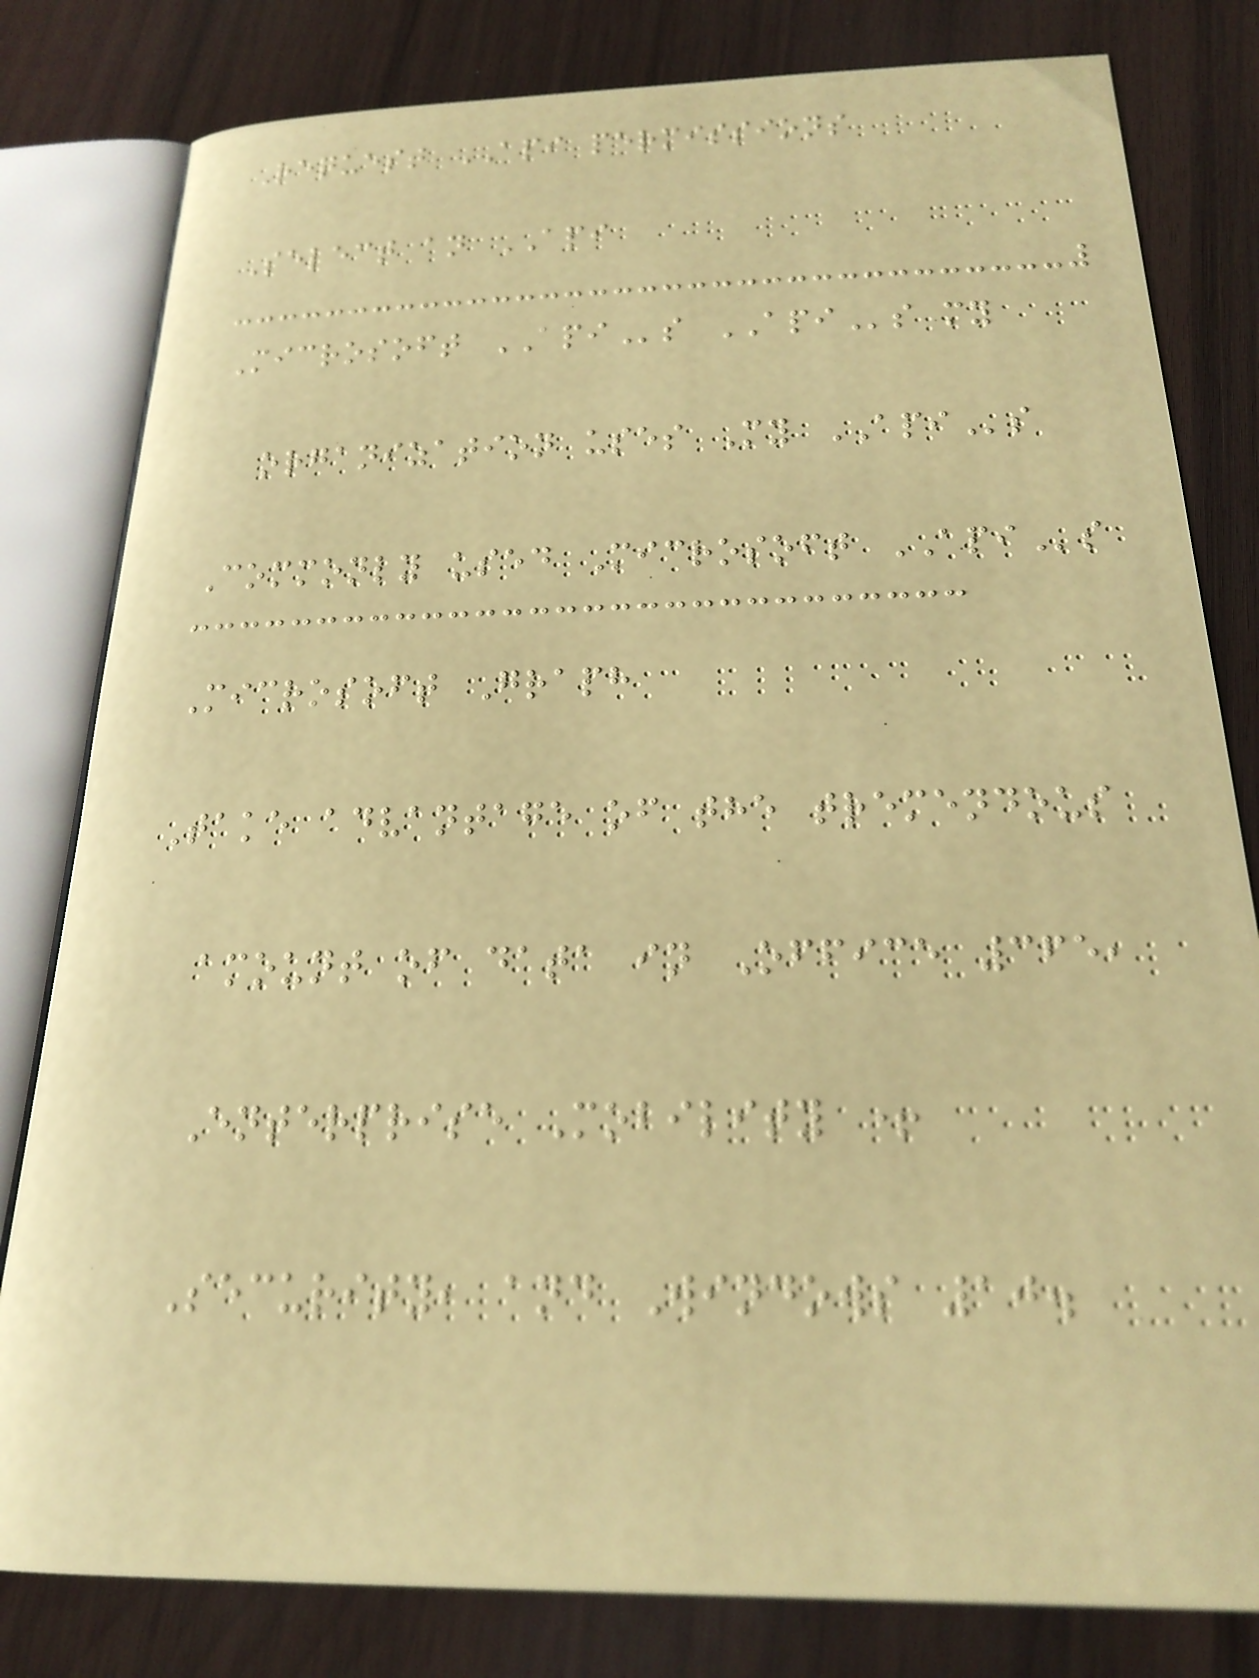Request API permissions
Select an API
Microsoft APIs APIs my
organization uses My APIs
Commonly used Microsoft APIs
Microsoft Graph
Take advantage of the tremendous
amount of data in Office 365,
Enterprise Mobility +
Security, and Windows 10.
